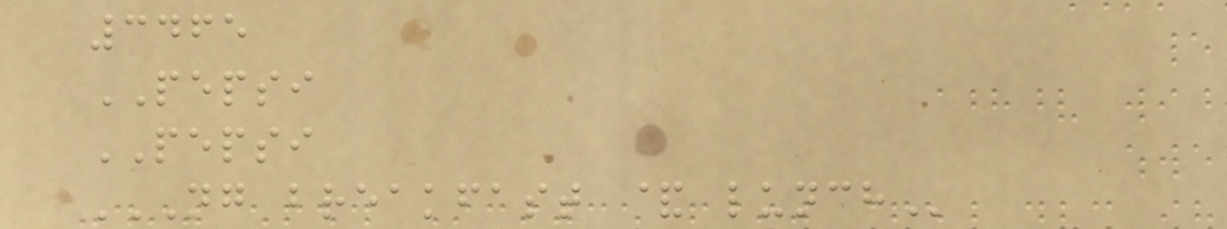3465
PEPSI
PEPSI
NG BREAKFAST & LUNCH
